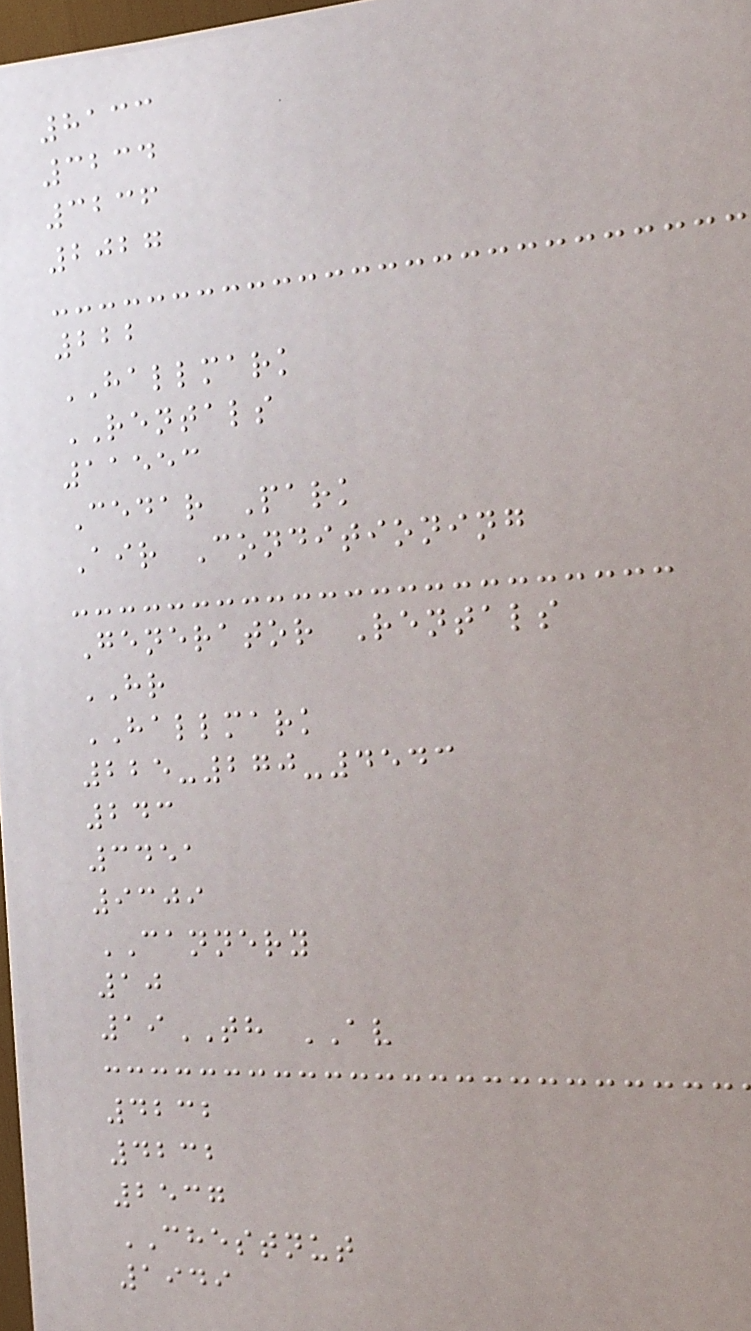8133
3234
3236
2027
222
HALLMARK
RENTALS
11553
Cedar Park
Air Conditioning
Generator Rentals
HR
HALLMARK
225-270-4543
243
3451
9309
CANNERY
10
19TH AV
4232
4232
2537
CHESTNUT
1949
